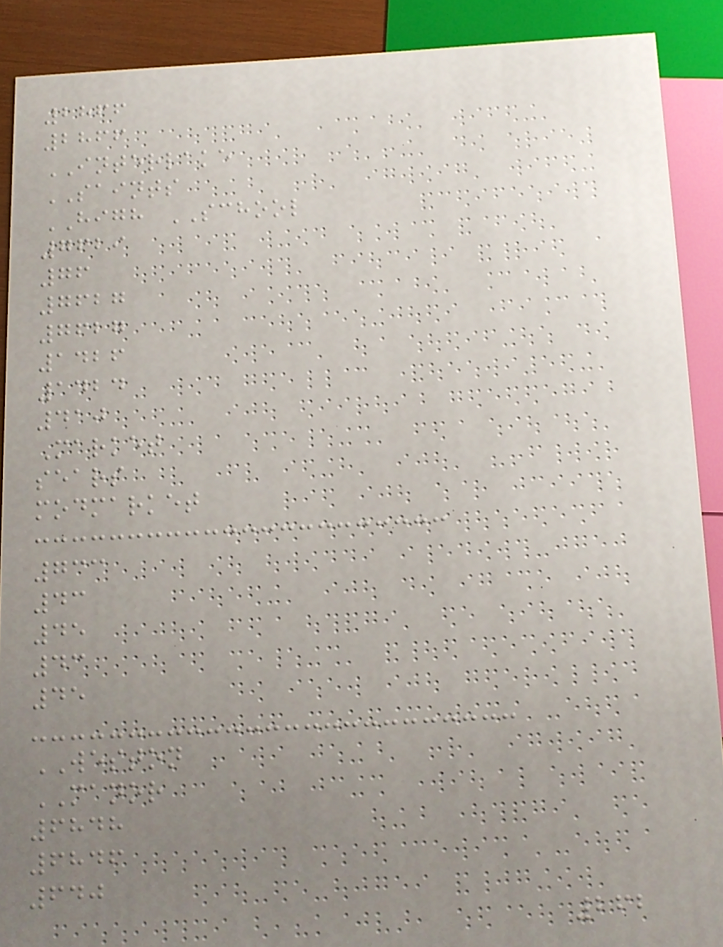2866
2866
INTERLAKE
SAINTS
HIGH SCHOOL
7629
76
7627
7627
1426
1424
410
Market
sears
modmarket
733
43
45
43
45
WESTON
MANOR
6848
6846
640
262
